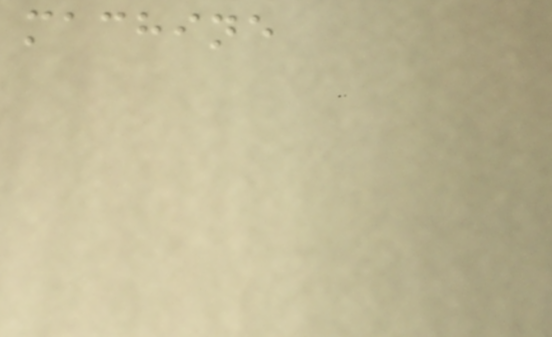machine
